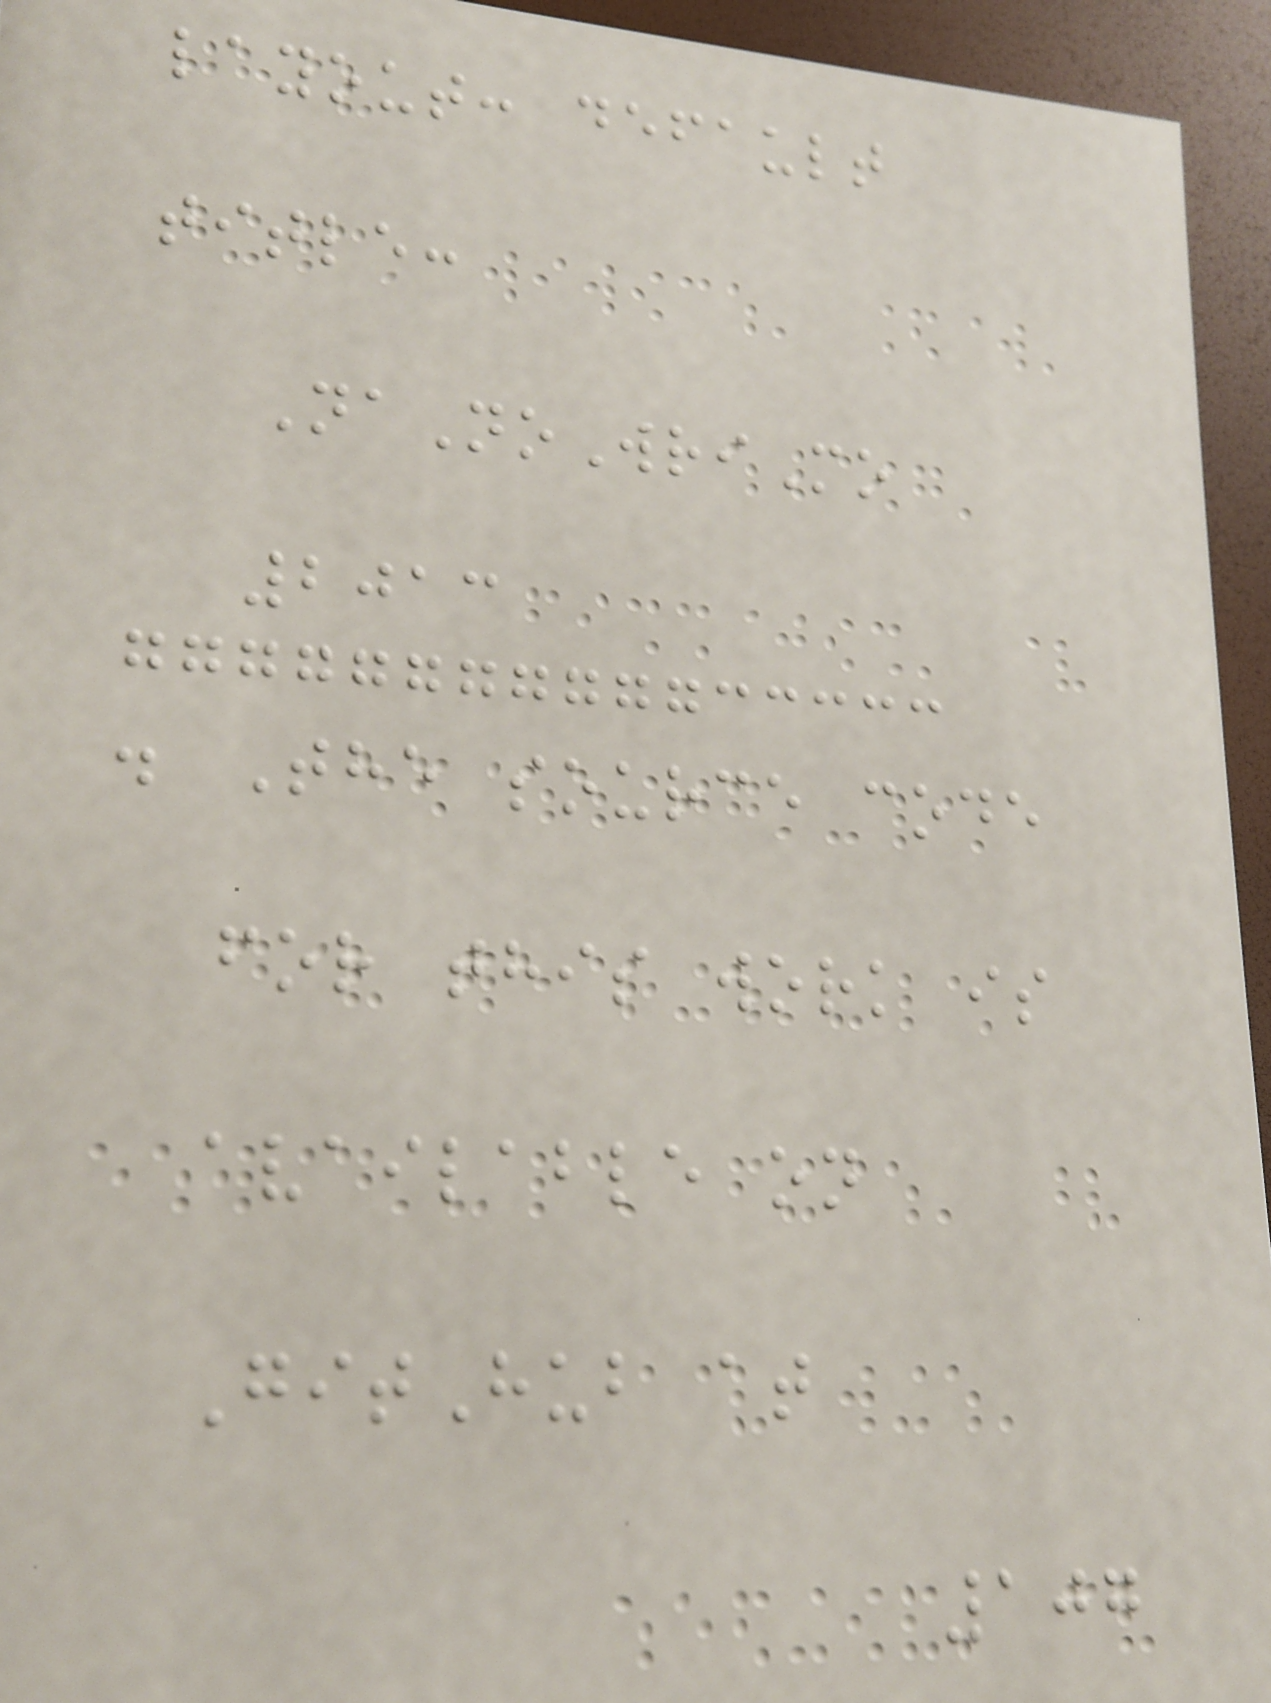layout: default
title:
NaNoWriMo
2013
. The source code
for this work is
available on
GitHub at
107
